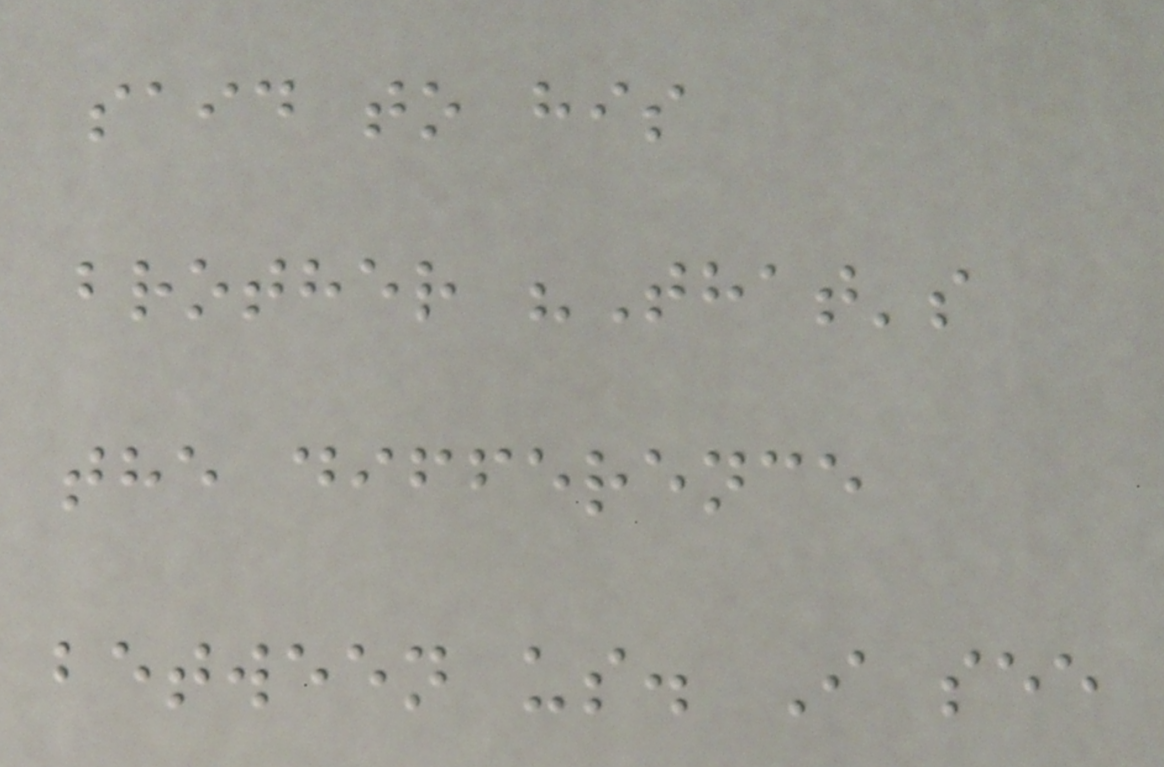said to his
brother "That's
the difference
between us. I see
